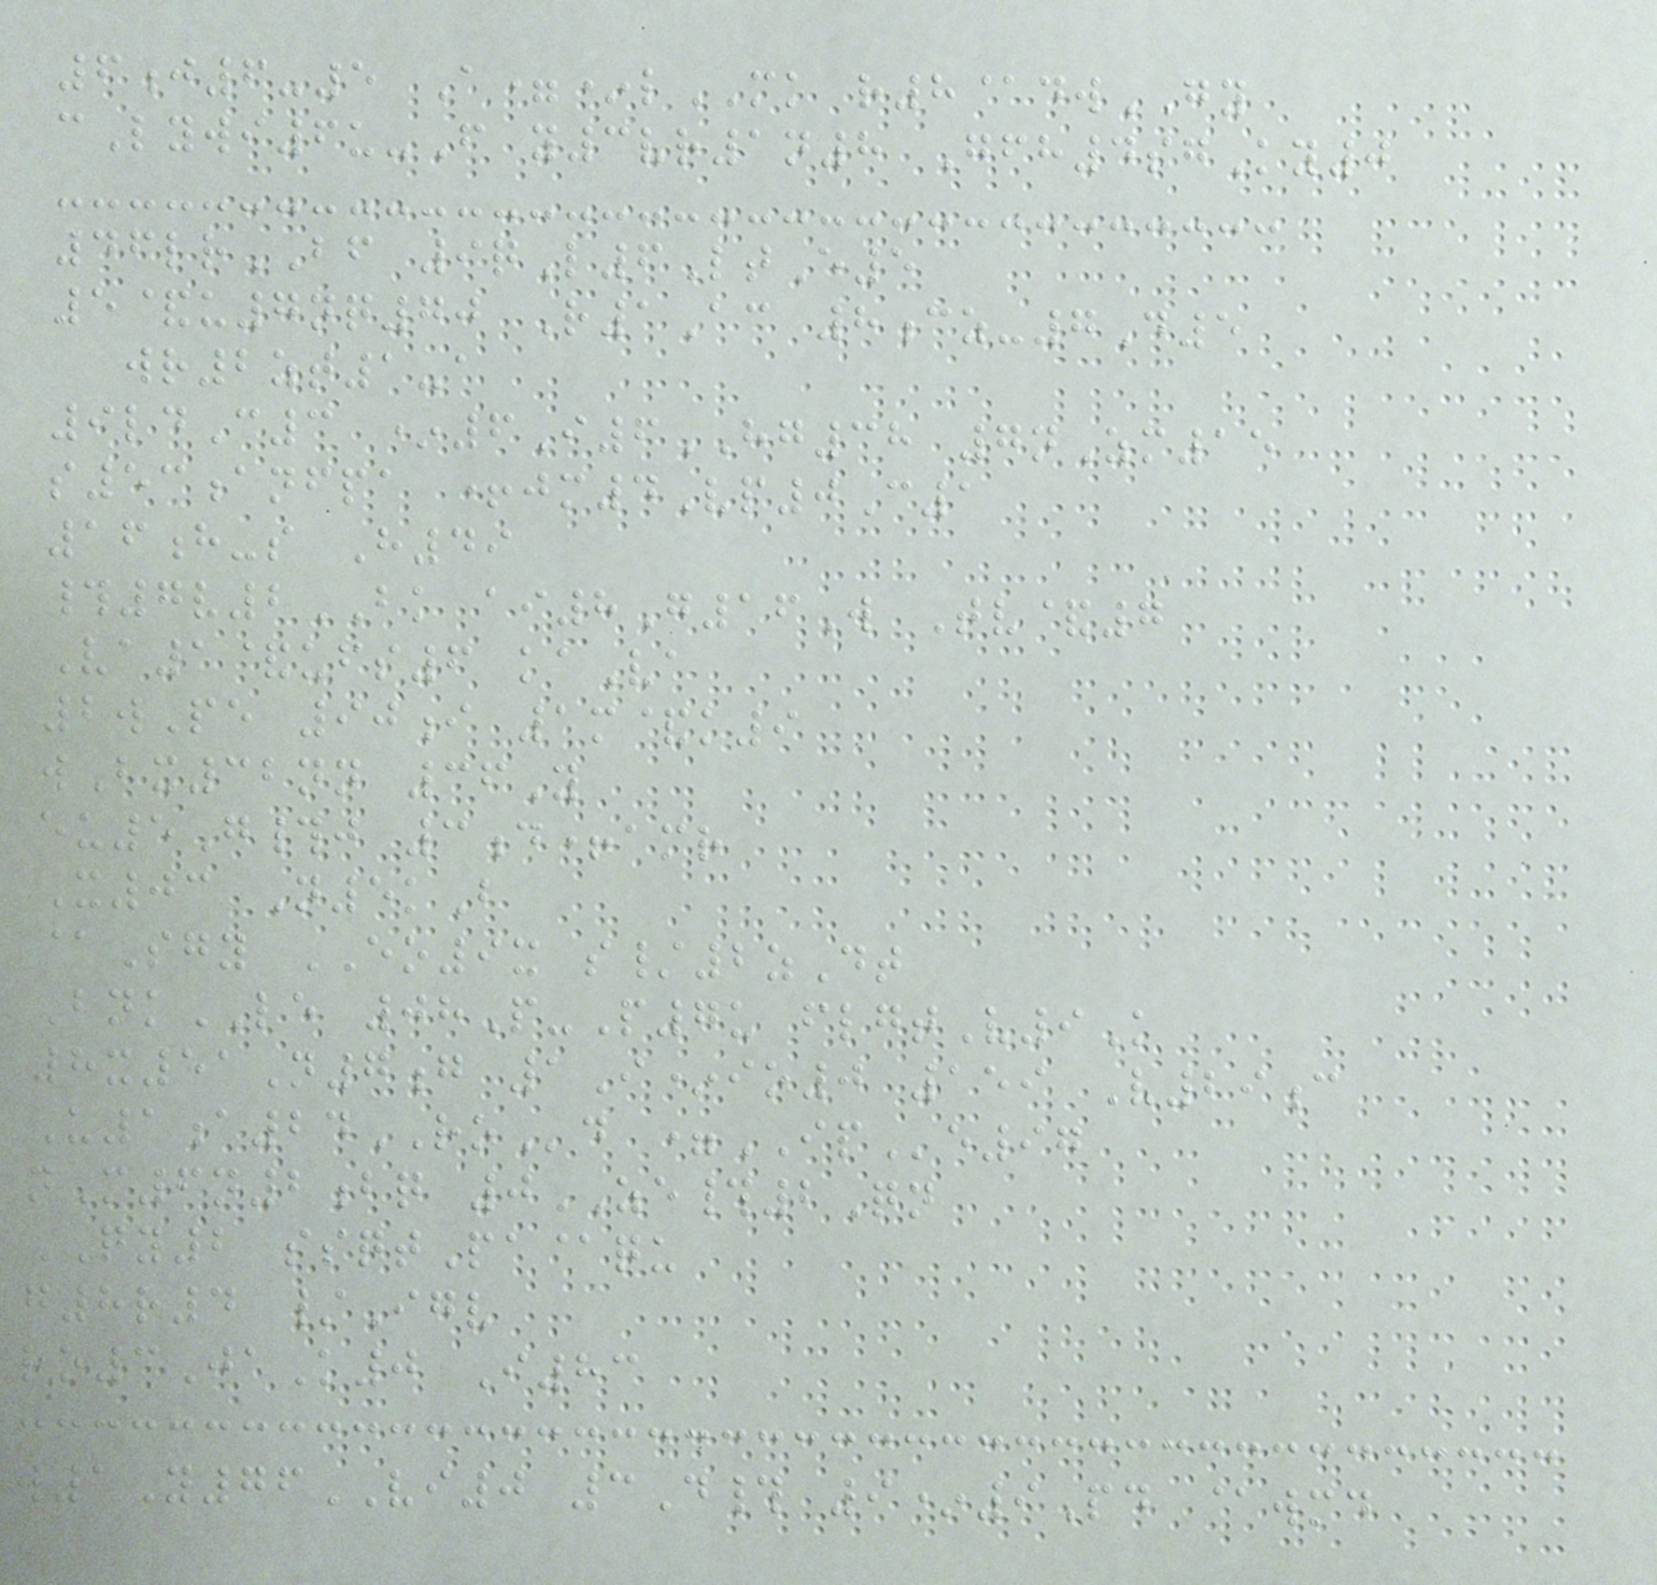6j6-5 A=*lMK r8@dwGY
cLywi6u-F y3vr1n8 Gfh4sgKy0
46lrBF 9qL6LtE5
5&u7nq70 R1Ac 8cz-7D5
wr2zt1-a
9ldC3 *6I6HG38 7nZm15
s53anfpa +jm4Vp0C1
16h-s H49
#7v2BK ai8G16W Tv&7
Va1&ufs6 kaVa
2wPe 90i 1m&k9
wBx32nn 36Y
eu5G#j 3d+amr
X03 N5kB
@Sgy EO9x s/2zDt
BnkLE 08P-P7u flgtV9K
8x51N7g 1I*io0 159 V29c
U1a24ROd =IPe97
nM6n2bq 0ZE#2Qn
QY2 ssqtPa@qu
g8r4 /Igv
ro3JaK0 I83
w1Y76VI0 3D# 9*9Pd @wmd
